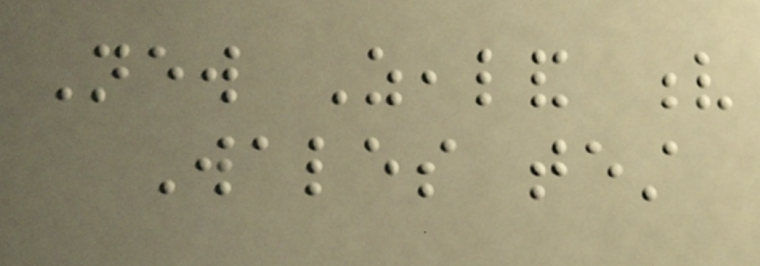New Zealand v
Wales test
